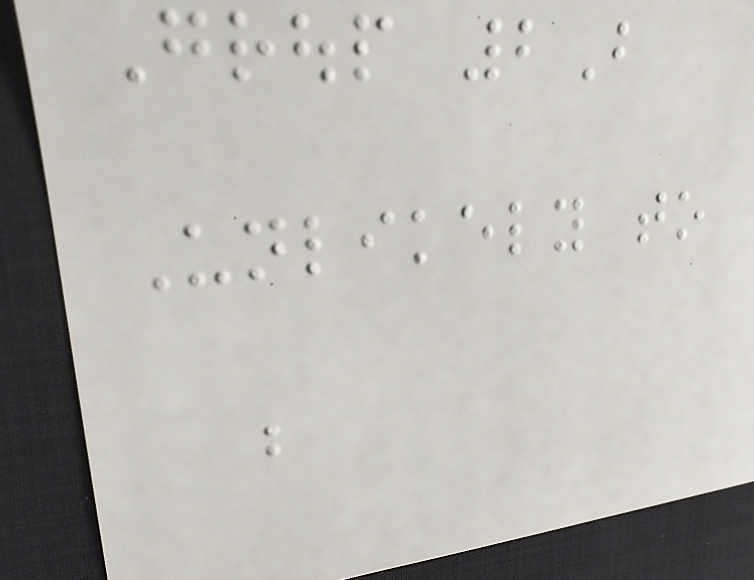Group 2B
Unlikely to
be
